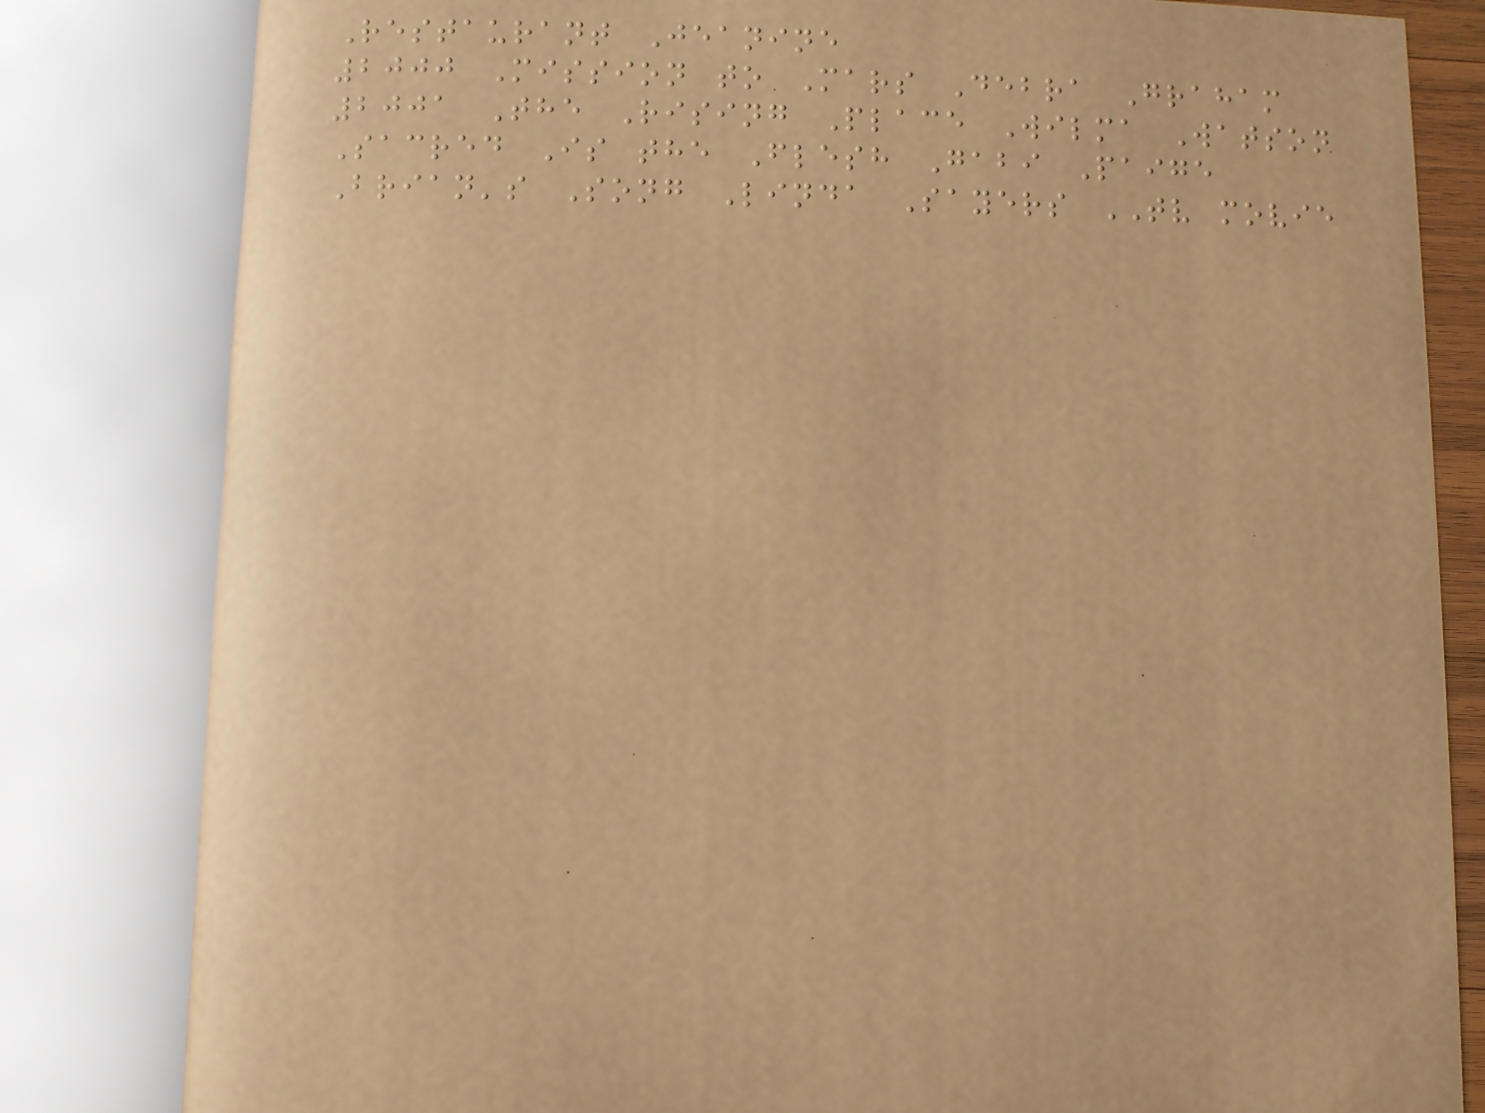Restaurant Jeanine
2000 Mission to Mars Debra Graham
2001 The Rising Place Wilma Watson
Sacred Is the Flesh Gabi Paige
Brian's Song Linda Sayers TV movie
